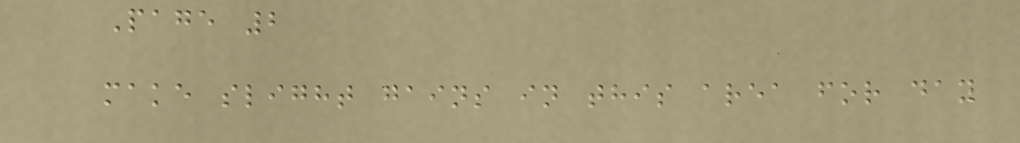Page 2
make slight gains in this area for day
